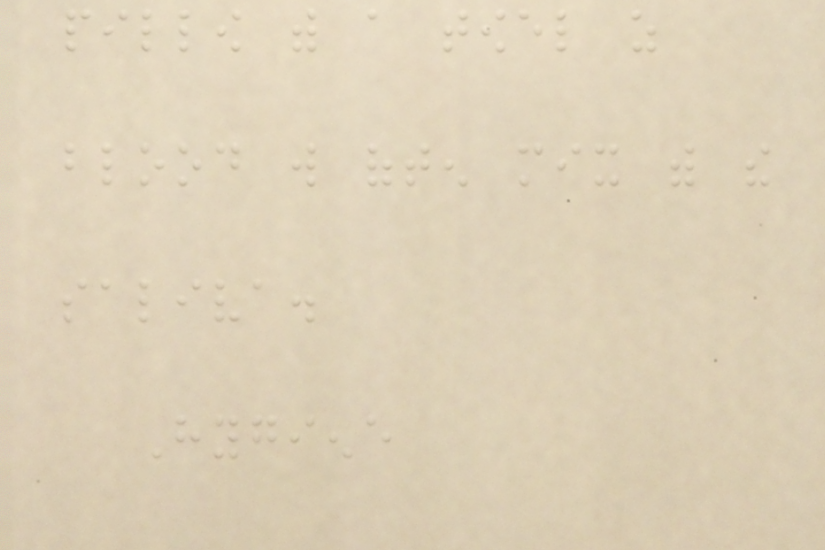pillow with a towel as
blood will often mix with the
saliva.
Hygiene
